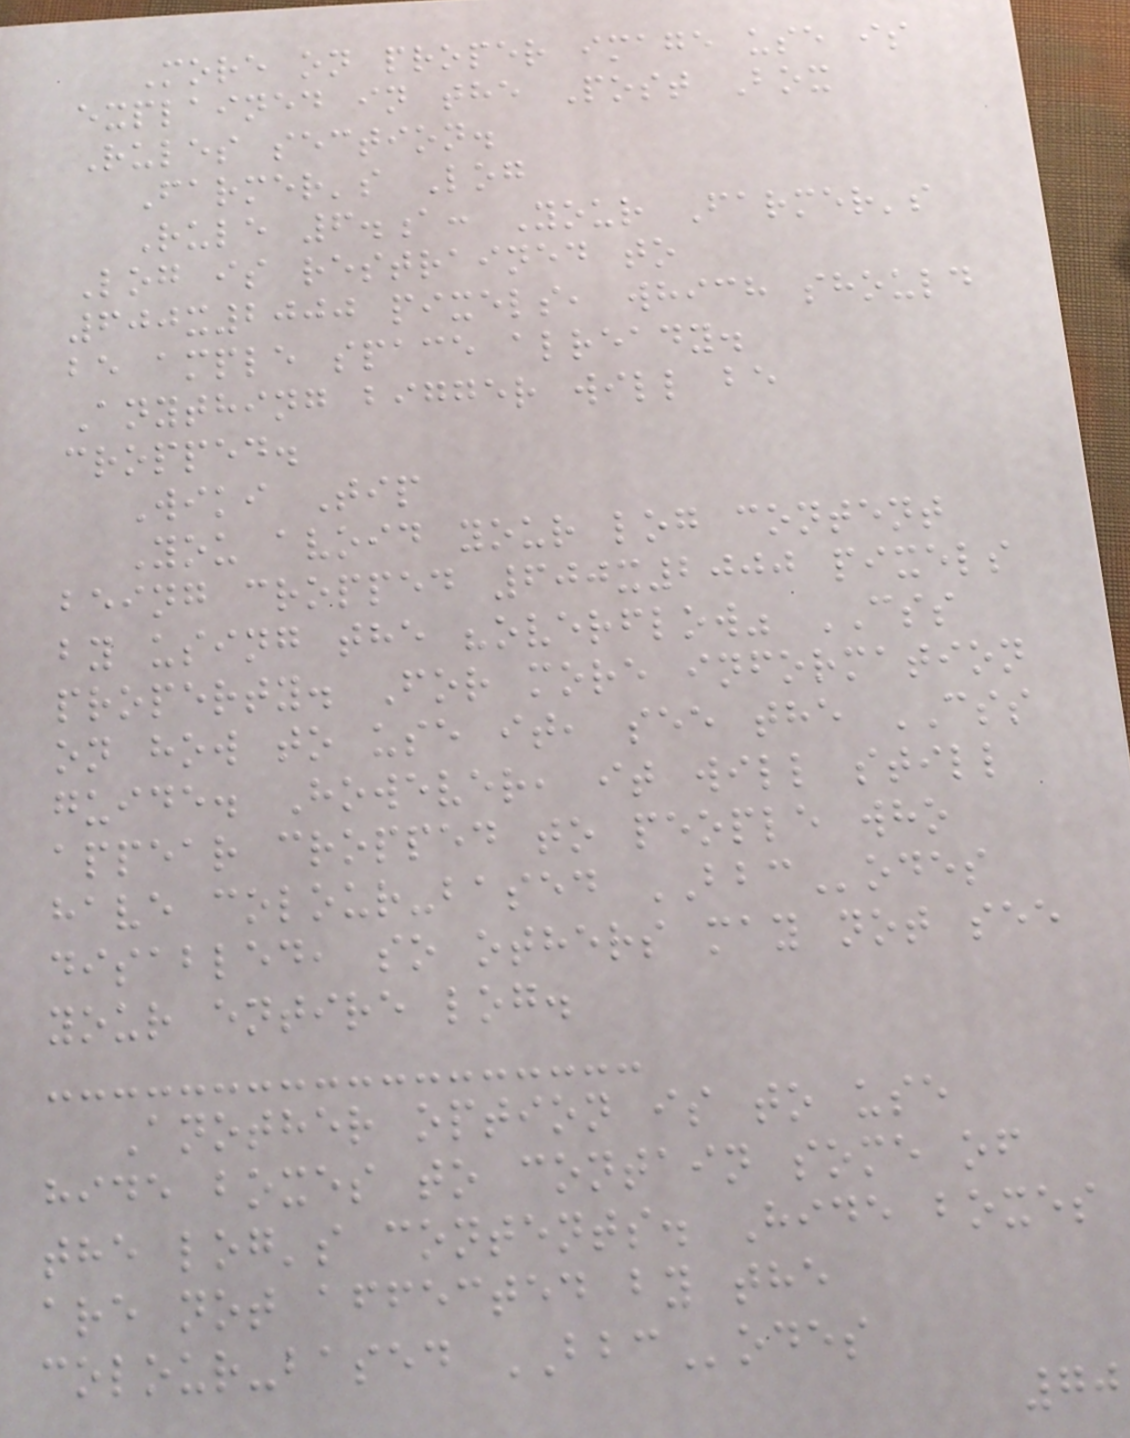More on proper image use is
explained in the Post Box
Rules section.
Farmer's Log
Rule 6.a: Your Farmer's
Log is restrained to
600x2000 pixels, which should
be ample space already.
Anything bigger will be
cropped.
Wiki Tip
You avoid your log content
being cropped 600x2000 pixels
by using the "overflow" CSS
property. For more information
on how to use it, see the CSS
guide. However, it will still
appear cropped to people who
have colour-based BBCodes
disabled, so others may not see
your entire log.
Another option is to use
hide boxes to contain some of
the log's contents. Hide boxes
are not affected by the
colour-based BBCodes
70
